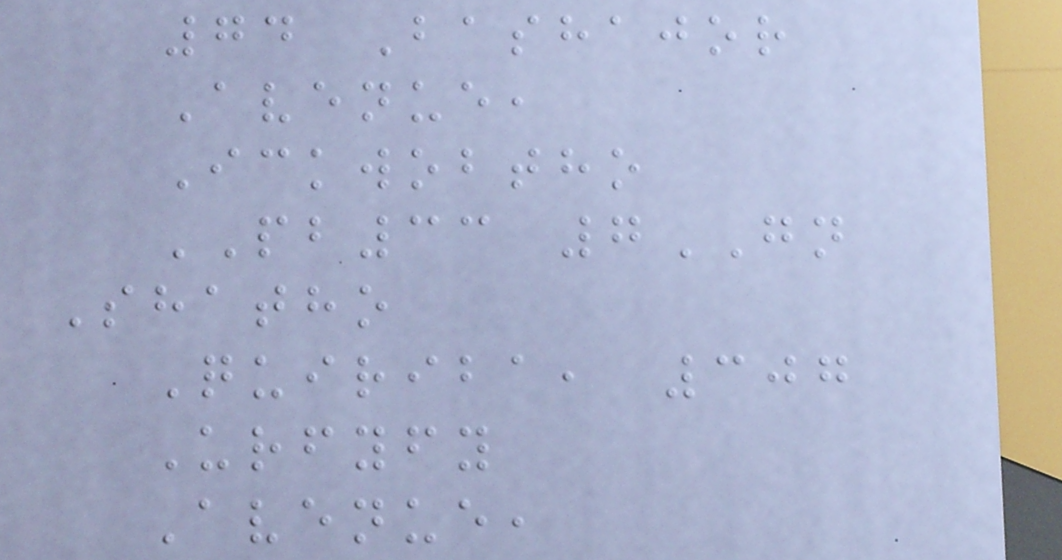74 Bashajor
Avenue,
Ickwobtho
PB33 7GN
Shatho
Quiriba, 307
Urfyfy
Avenue,
